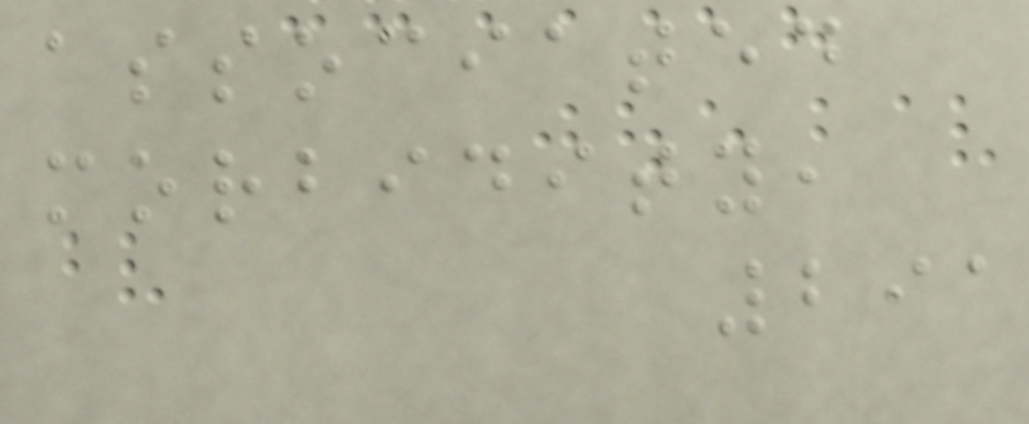associated
morbidity,
291
